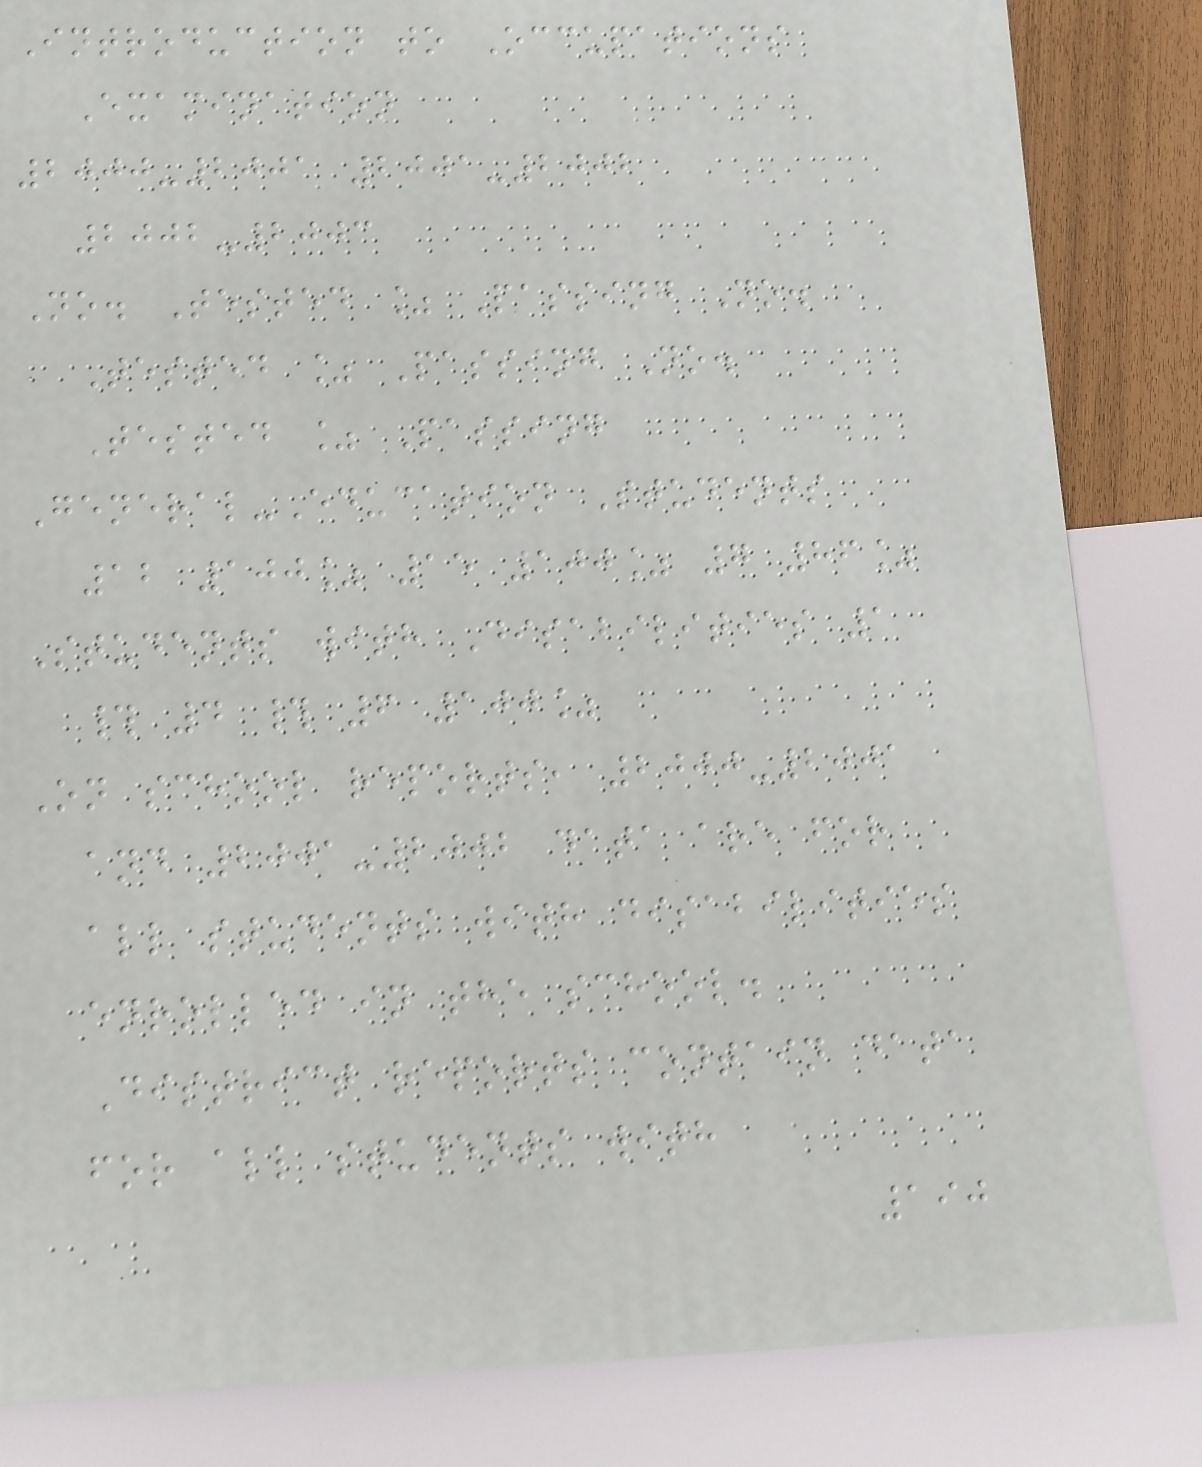Introduction to Occupations
Examination
2000-2001 2001-2002
2002-2003
No. Tested % Passing No.
Tested % Passing No.
Tested % Passing
General-Education Students
12 100% 15 100% 7 86%
Students with Disabilities 1
# 4 # 6 100%
On school reports, 2000-2001
and 2001-2002 data are for
all students with disabilities
enrolled in the school.
District reports contain data
for all students with
190
